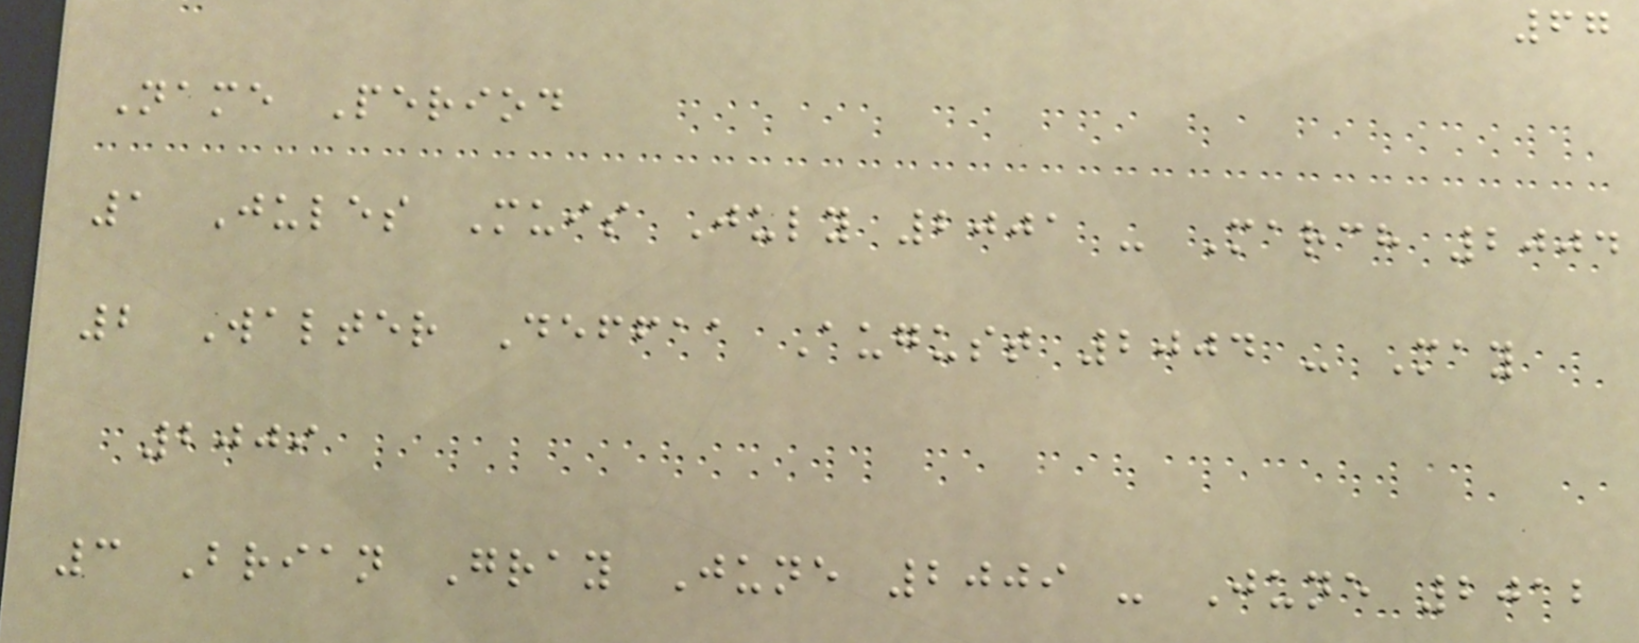67
Name Period
1 Jules Muis July 2001 - March 2004
2 Walter Deffaa August 2004 - May
2009
3 Brian Gray June 2009 - June 2012
